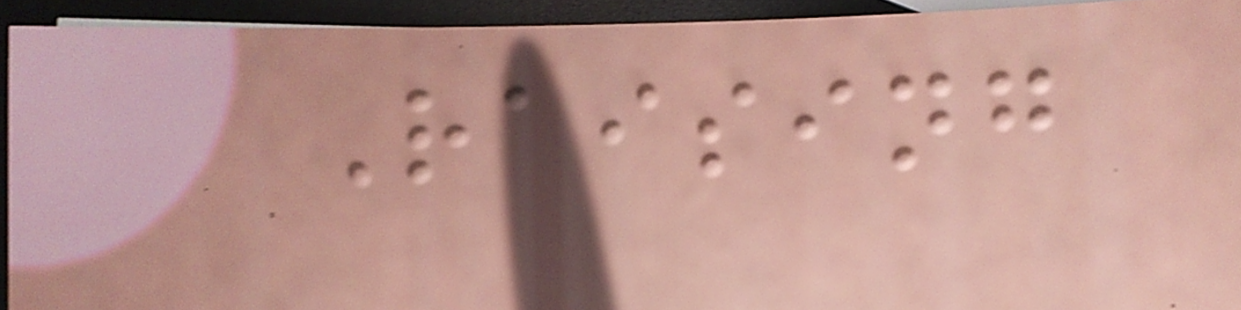Raising
